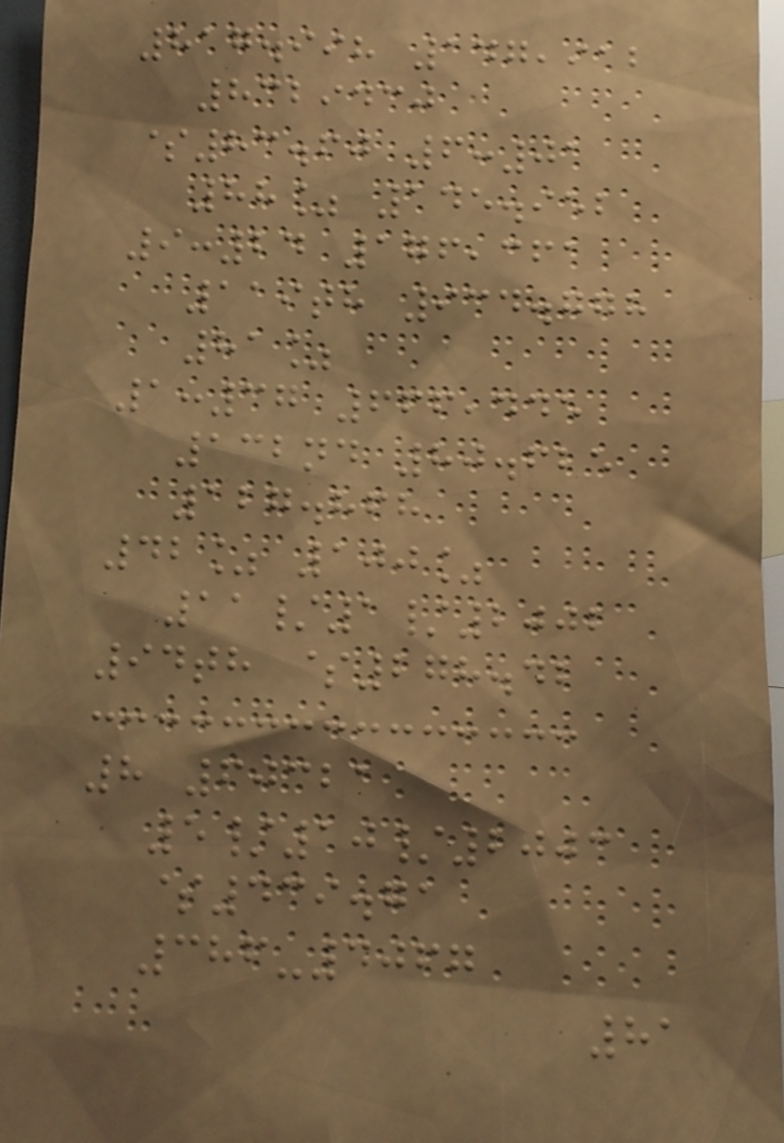817.998 147,912
8329430
$83.60 6:01
88% 145.952
9:24 176,361
119th 934.778
81%
1:37 666,445
132nd 80.625
127.868
42% 100%
11/1/2002
94th $278.42
8 60321
5/10/2003
$439.71
386-4067
81
